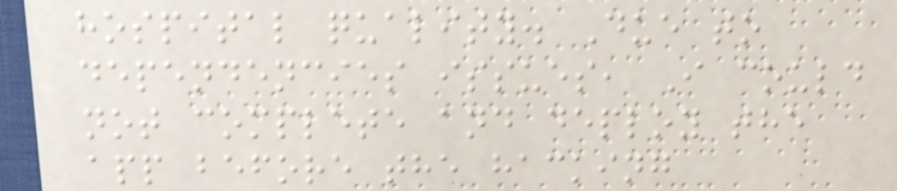hospital quality. Due to
dependencies issues, I could
not complete and deploy the
app before the hacking
